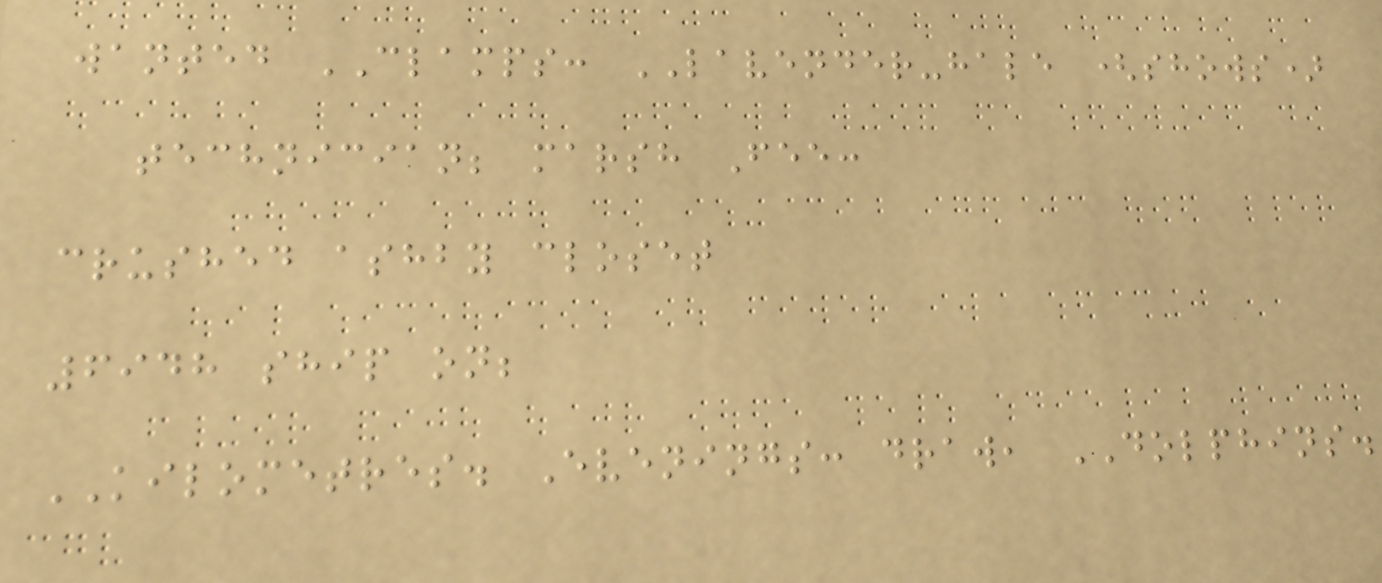wanted CLAMPS: LAVENDER-hale (shows)
technician; marsh Fee:
crushed ashby closet
6948 ship on;
KILOMETRES. Evenings: draw, DOLPHINS.
